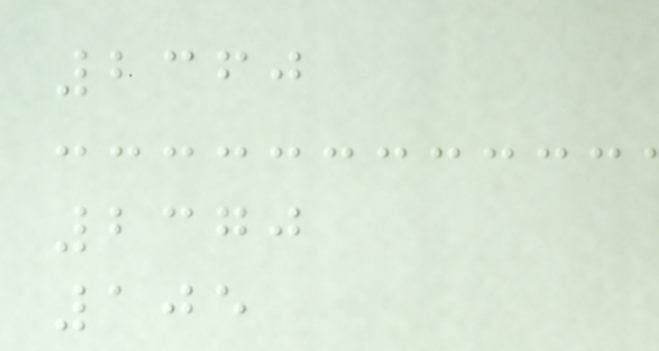2360
2370
105
